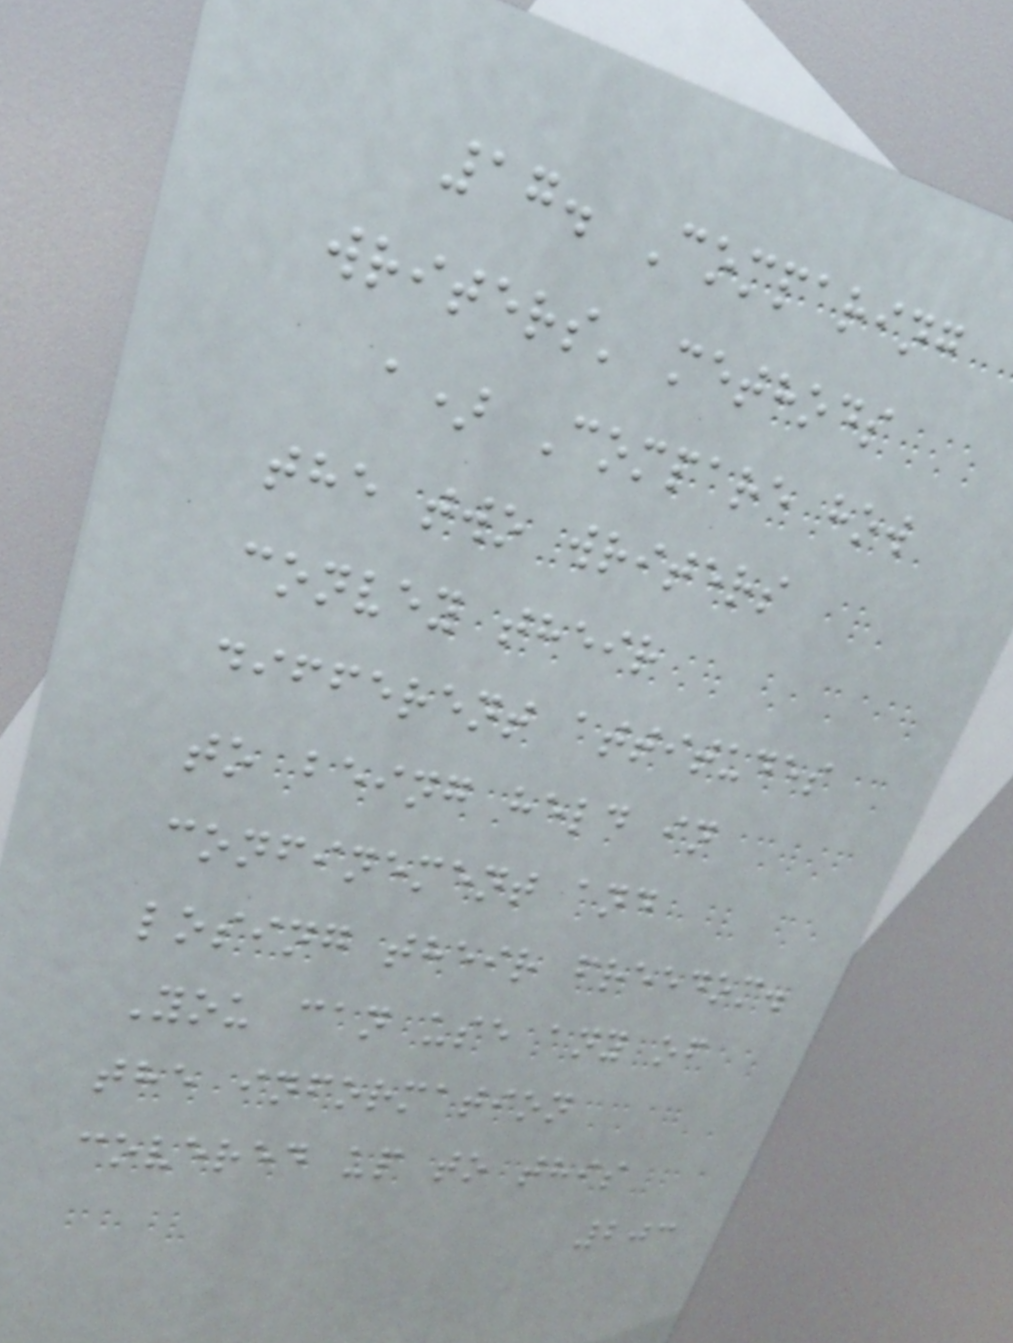17. Comparing
writers' methods
a) Compare how
the two writers
convey their
different attitudes
to being held in
confinement and
losing their freedom.
You can use any of
the information
covered up to this
203
